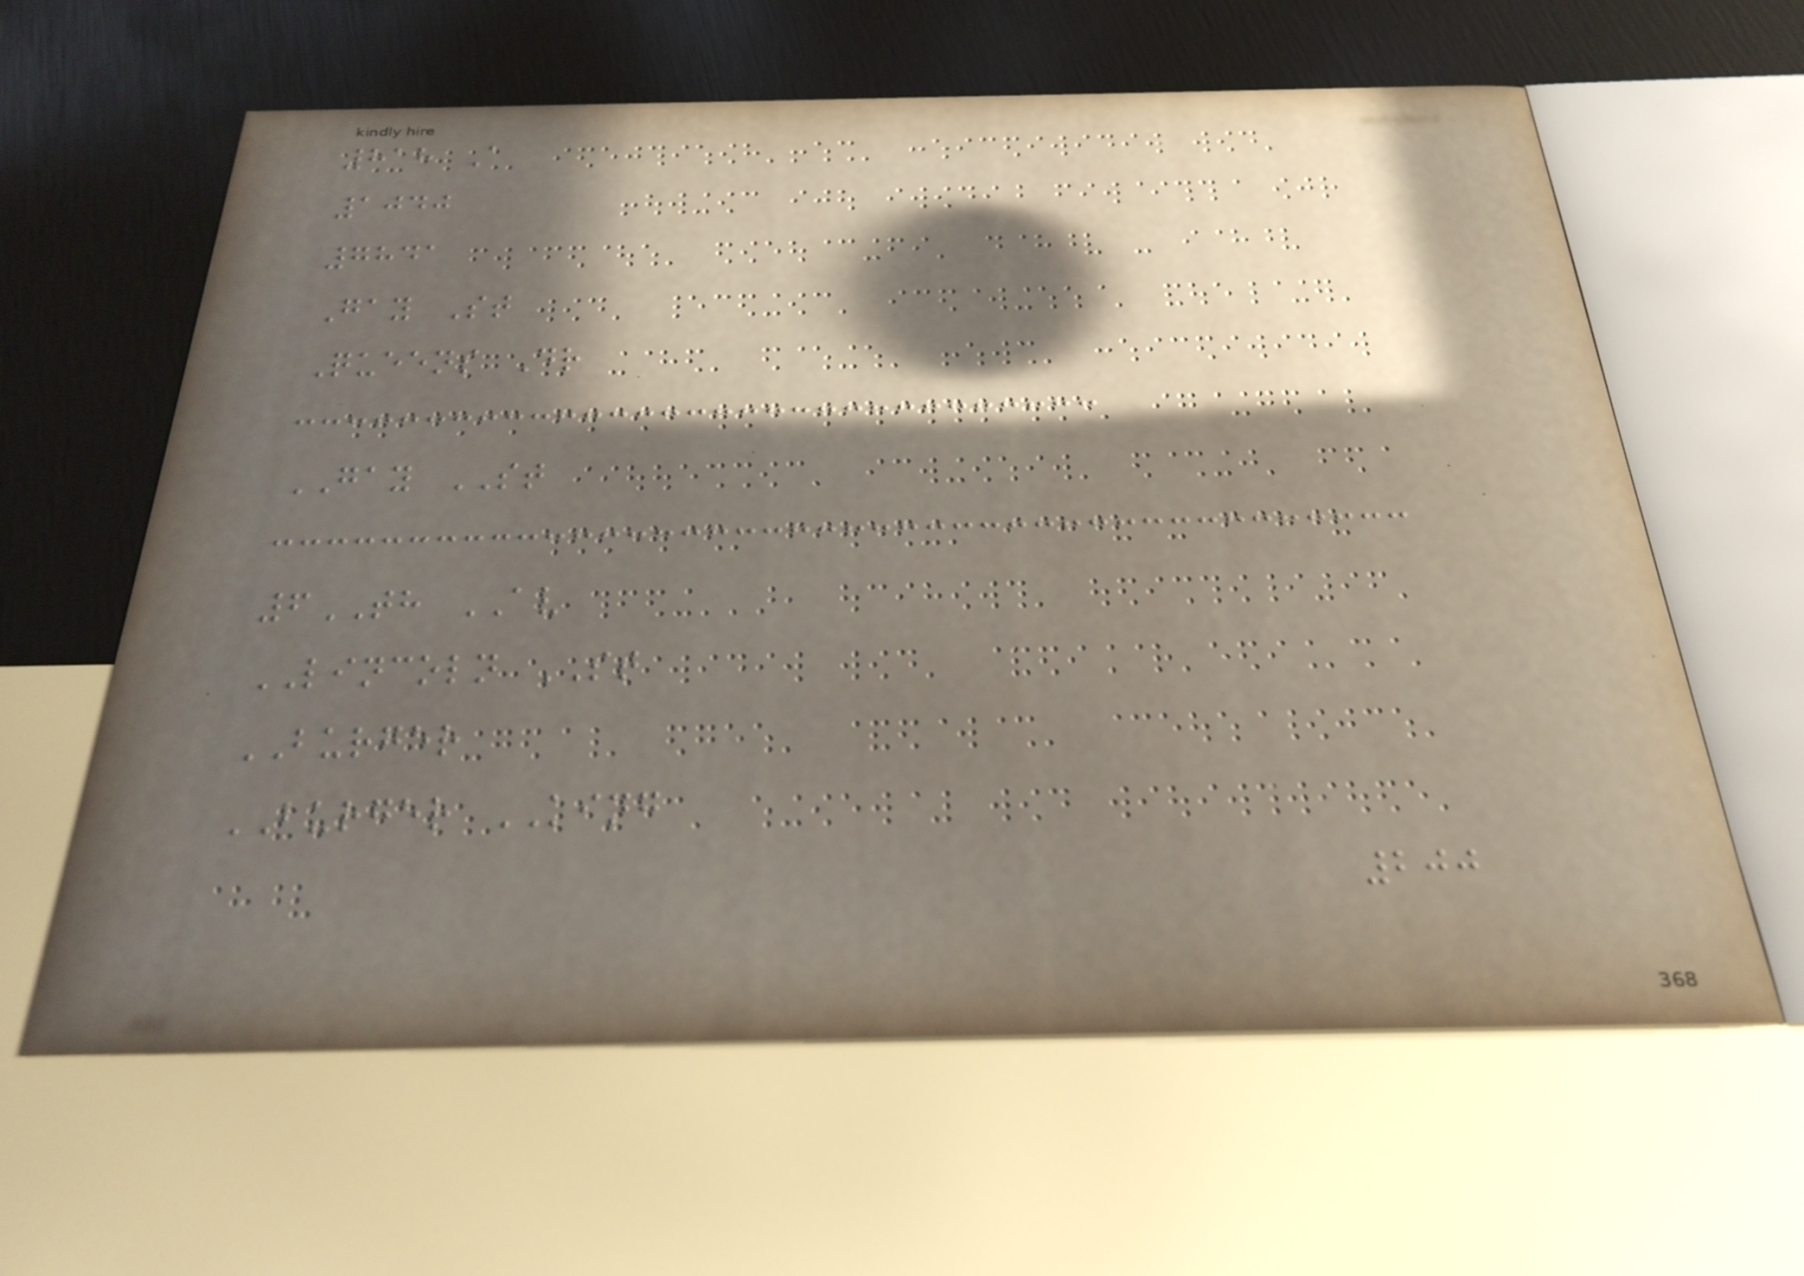818 A
1040
7841
Gay St
Queens Dr
GAY ST
6TH AV
LINCOLN ST
BURGER
BURGER KING
200
